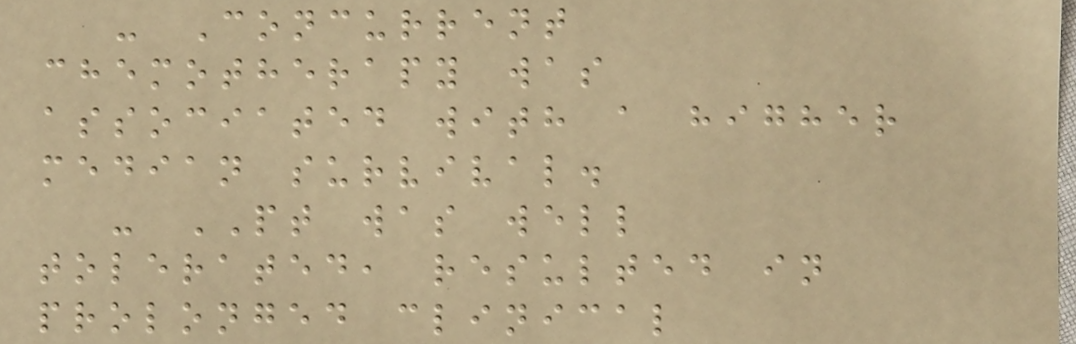- Concurrent
chemotherapy was
associated with a higher
median survival.
- PT was well
tolerated, resulted in
prolonged clinical
